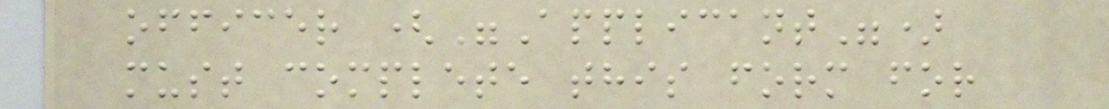officer ("Applicant")
must complete this form for
